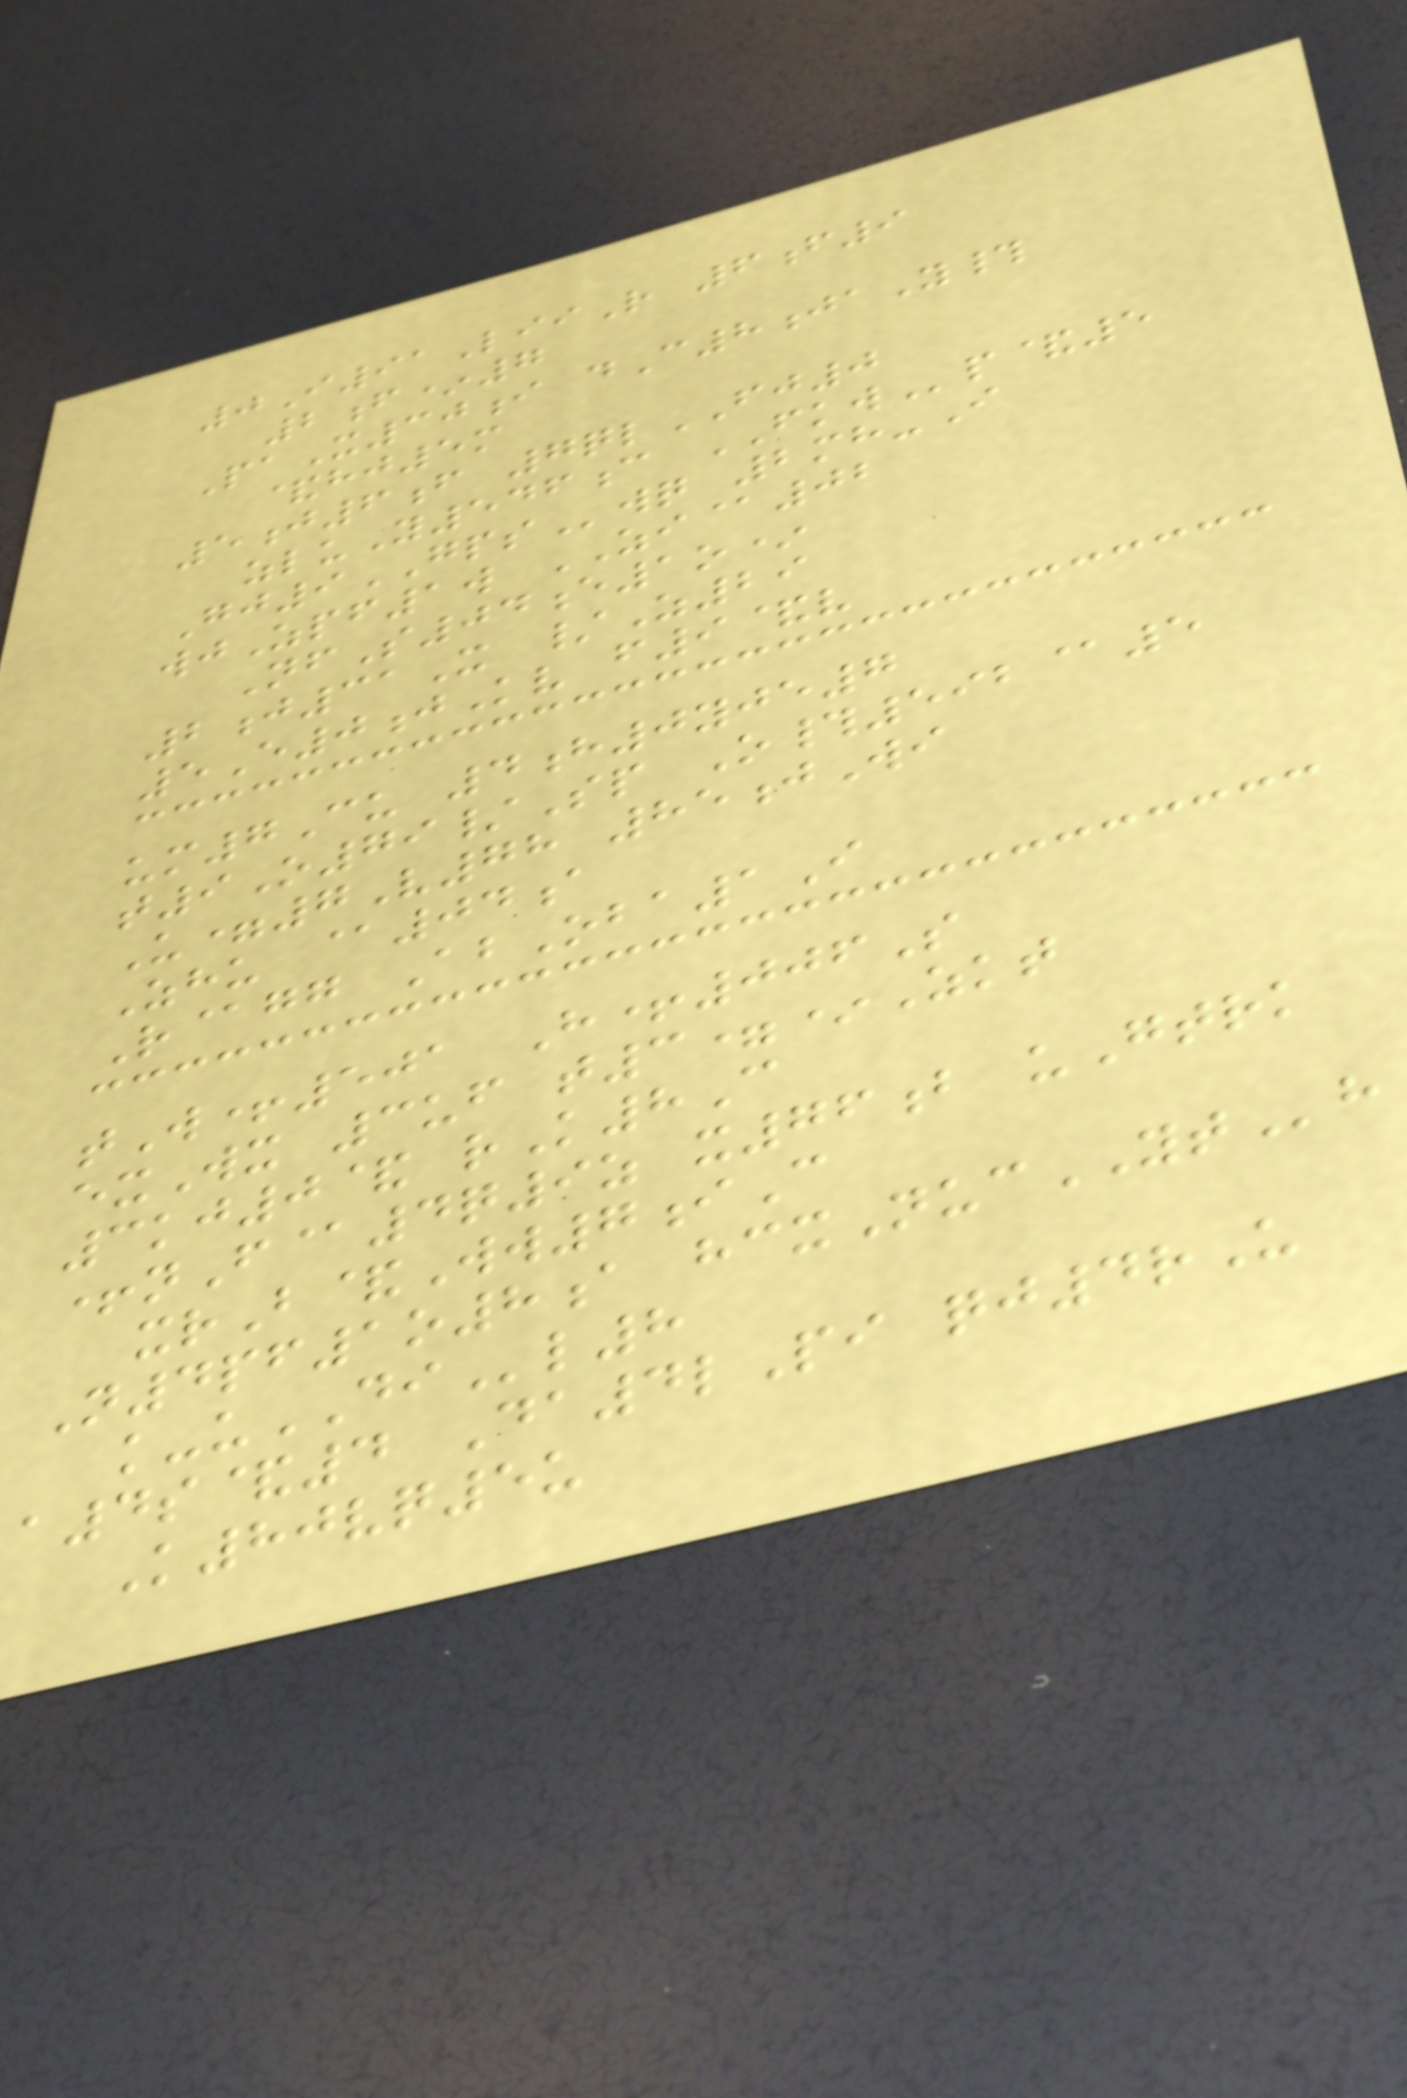0I91LiiR 6f9
2f*7
PaX30i dC8jaY#
&hj5m
5j6f 7qlFJ0
zluY546c FKWp&5
Gj9GPSwq 2mh-I
wjZpf1w ZI@02
NfS04e1o*
2j31X /Z29
5E0jKv f9&v
um7Cu 4h0yje7
t9O79/Sp O#592@5
U=7V78 85jWi
Zhu @04a
R@gg AbOba1I
tW+501 H+006S
exWx 3uf t3=*Zkt
3kj0& rK8C
+nF@4q9z x76b uGtrk
xrB&Ww7iC
N4pf1o8a hcxNucYTh
k-uDIl8
a4s&4 Da4lPi qj4rU
K80vq5u
